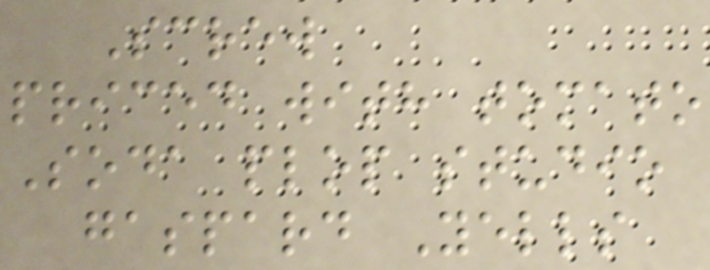Screw
priced with tomato
Soda plop studio
gaspard Yells
